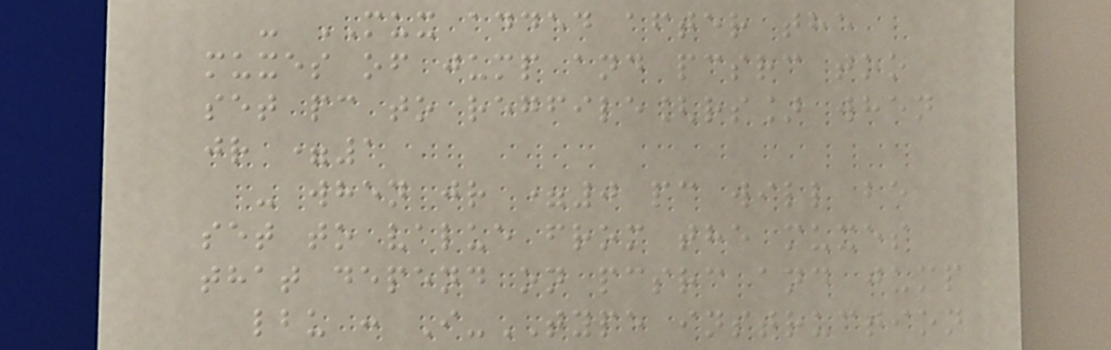- MUX added after the
muxes of jump and pcsrc too
set pc to regfile[rs] when
jr =1
- when jr =0 pc will be
set to value from the muxes
that depend on pcsrc and jump
lbu : I-TYPE instruction
